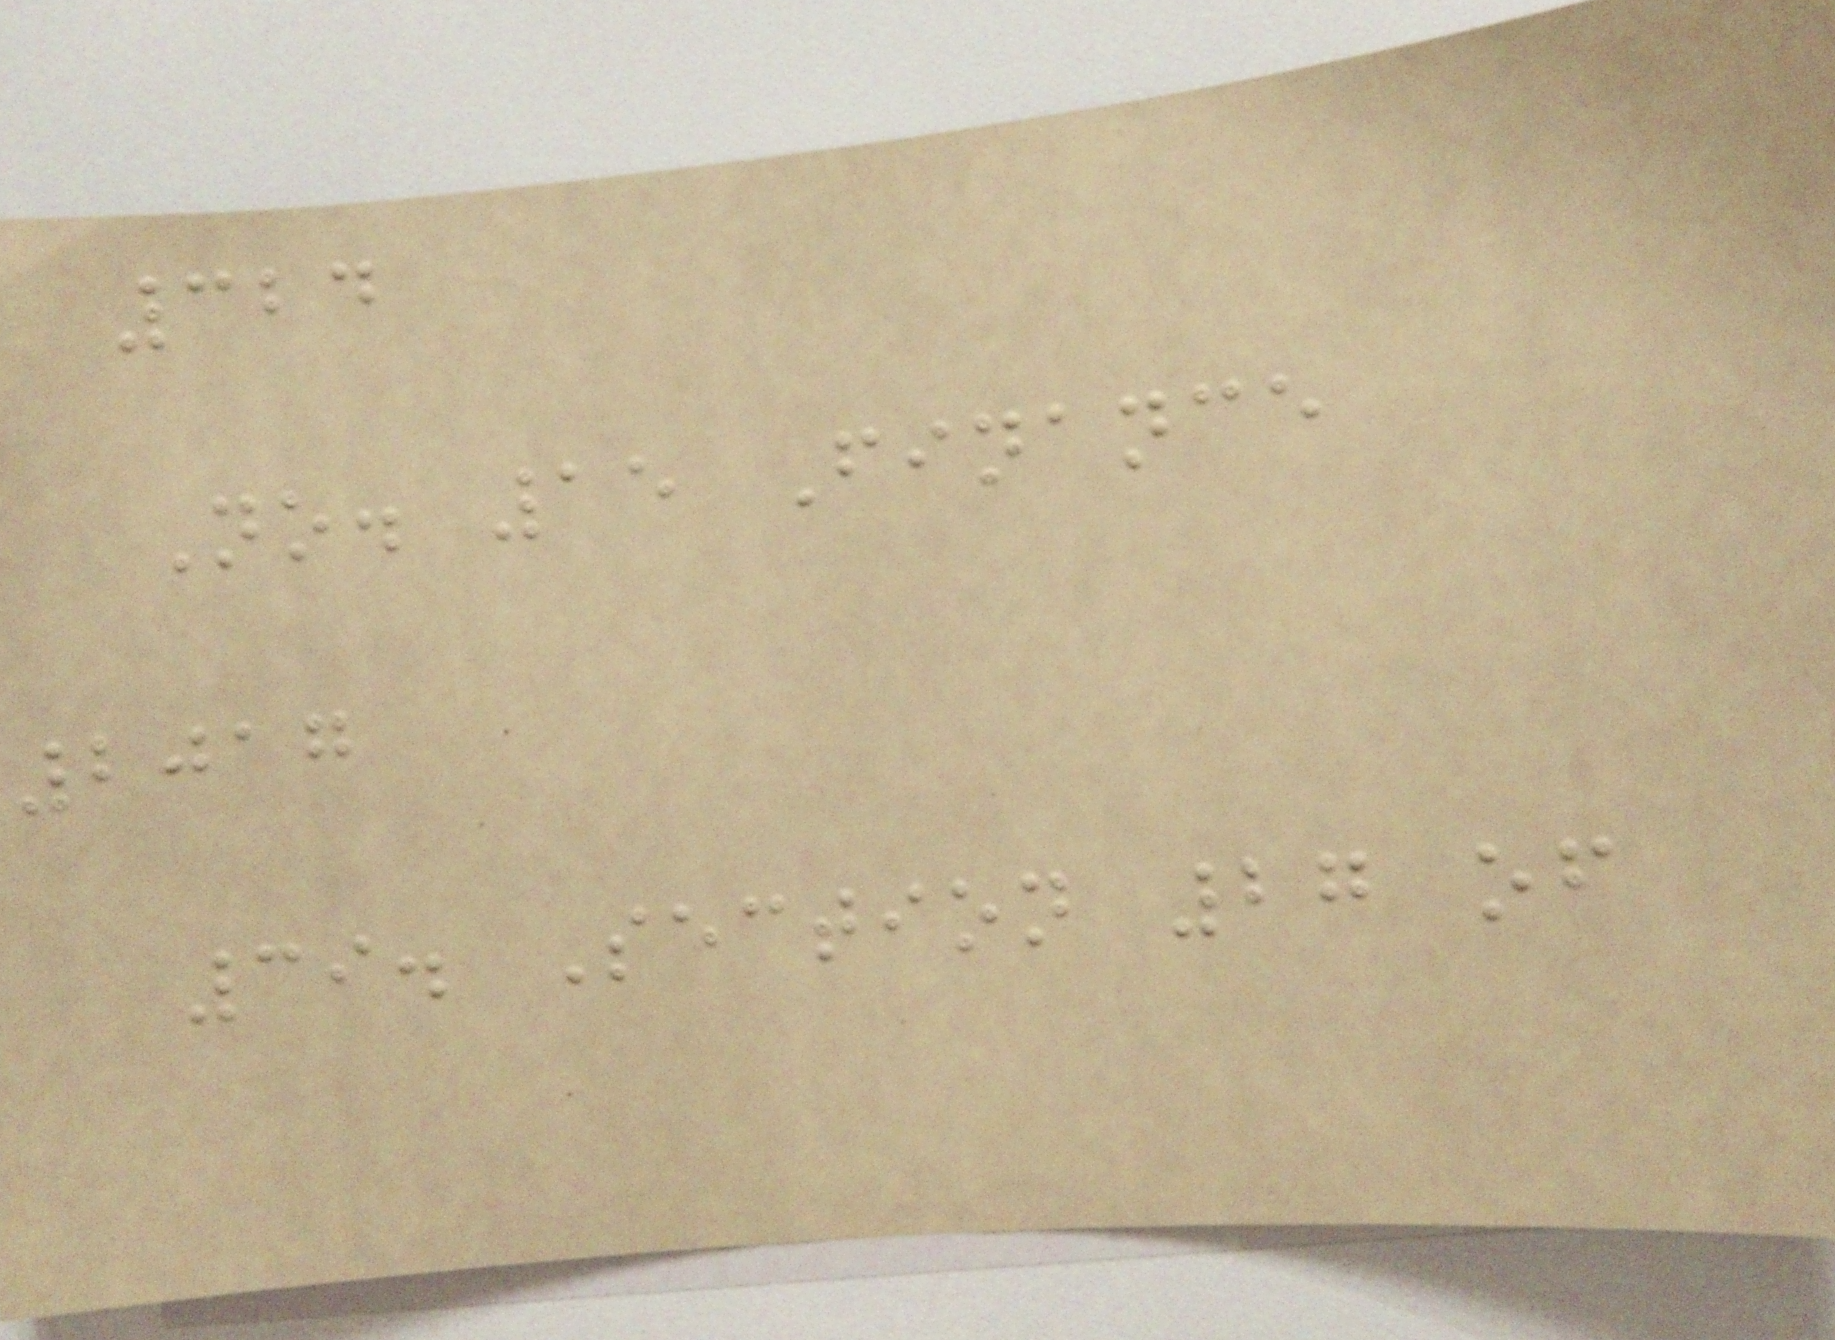324
No. 15 Finance
2017
39. Section 27 of
